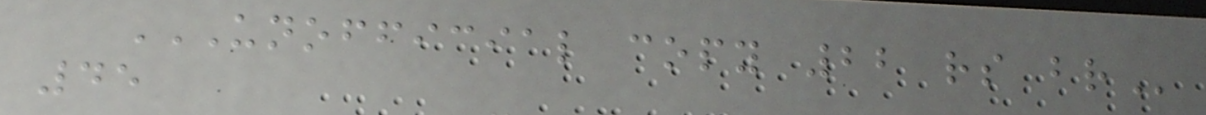UNOFFICIAL COPY 22 RS BR
45
